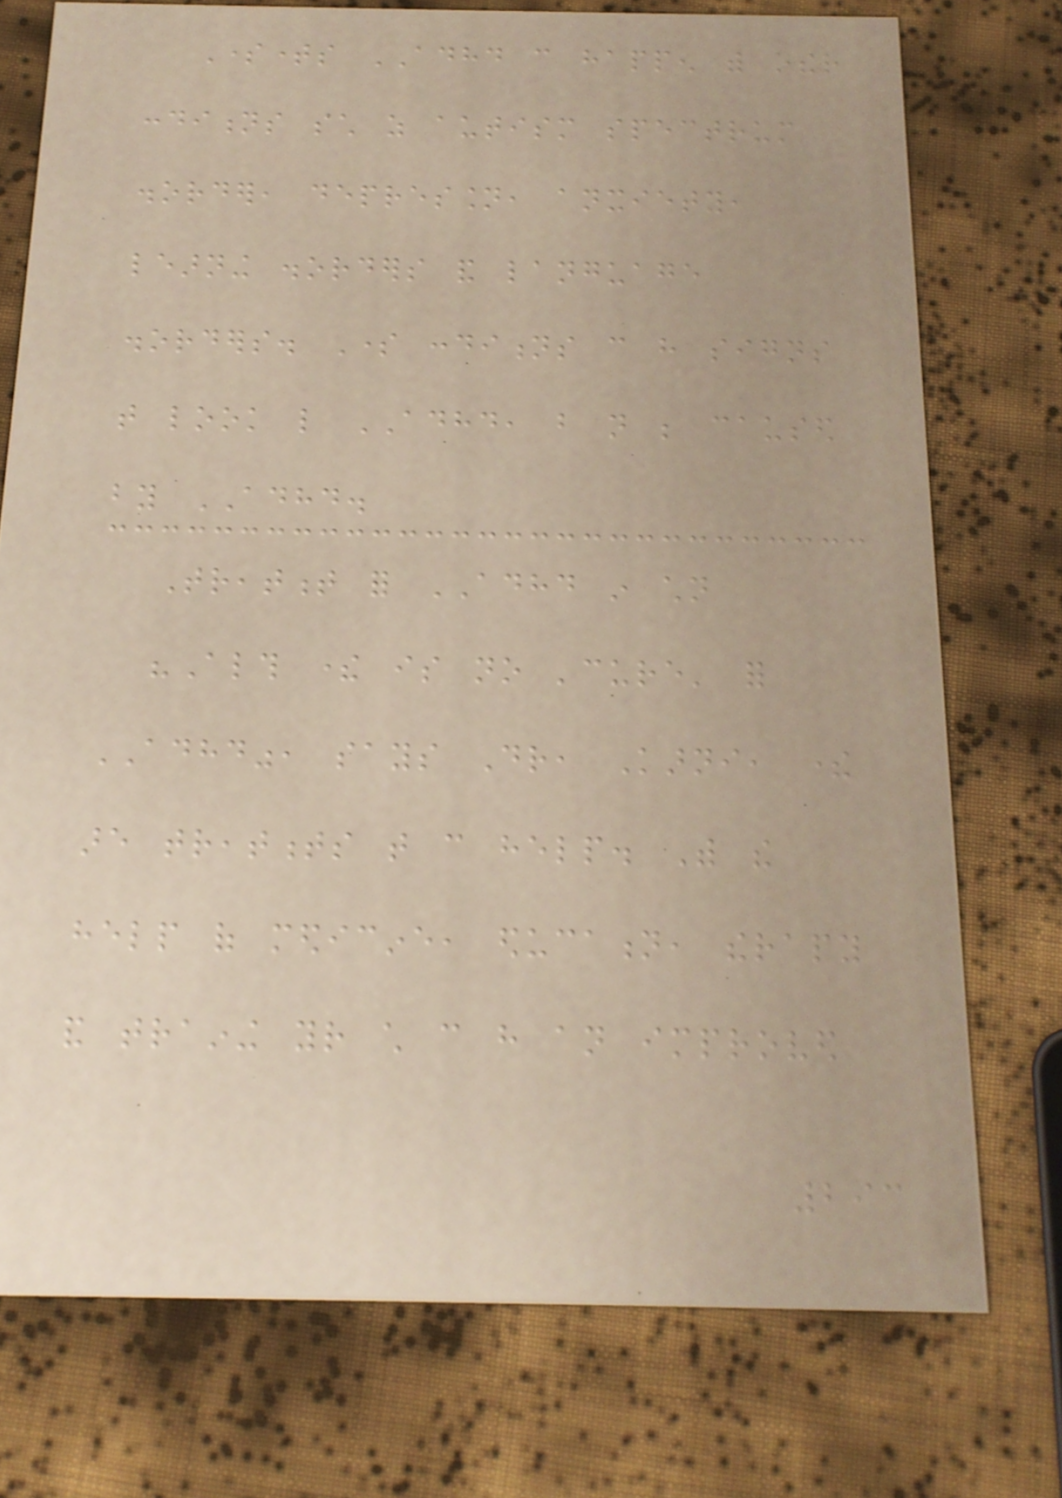Sometimes ADHD can happen with other
conditions such as autism spectrum
disorder, depression, anxiety,
learning disorders and language
disorders. Some conditions can have signs
that look like ADHD, but not be caused
by ADHD.
Treatment for ADHD in children
"Although there is no 'cure' for
ADHD", says Dr, Karni, there
are treatments that can help. With the
help of medicine, education, therapy
and training your child can have an improved
293
